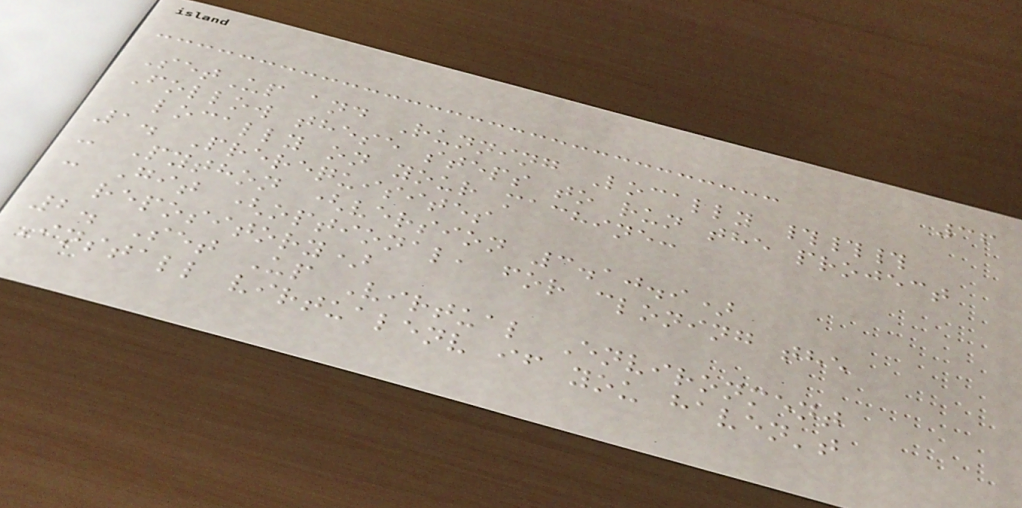36
SetUp and Running Locally ###
Follow these steps to run the project
locally on your machine:
1. Prerequisites
- Python (version 3.10.9)
- Git (optional, for cloning the
repository)
2. Set Up Virtual Environment
Install virtualenv if you haven't
